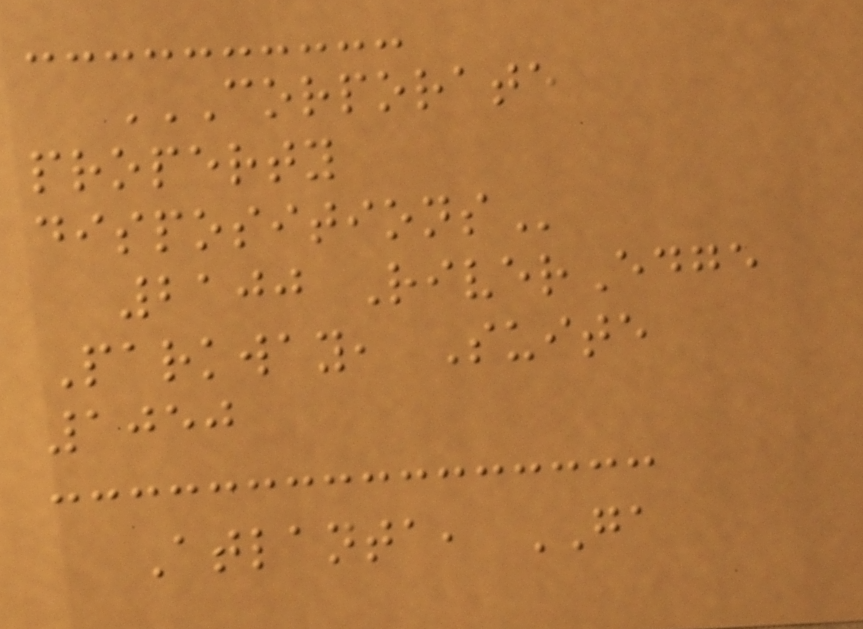CORPORATE
PROPERTY
DISPOSITIONS
2100 RiverEdge
Parkway, Suite
1050
Atlanta, GA
